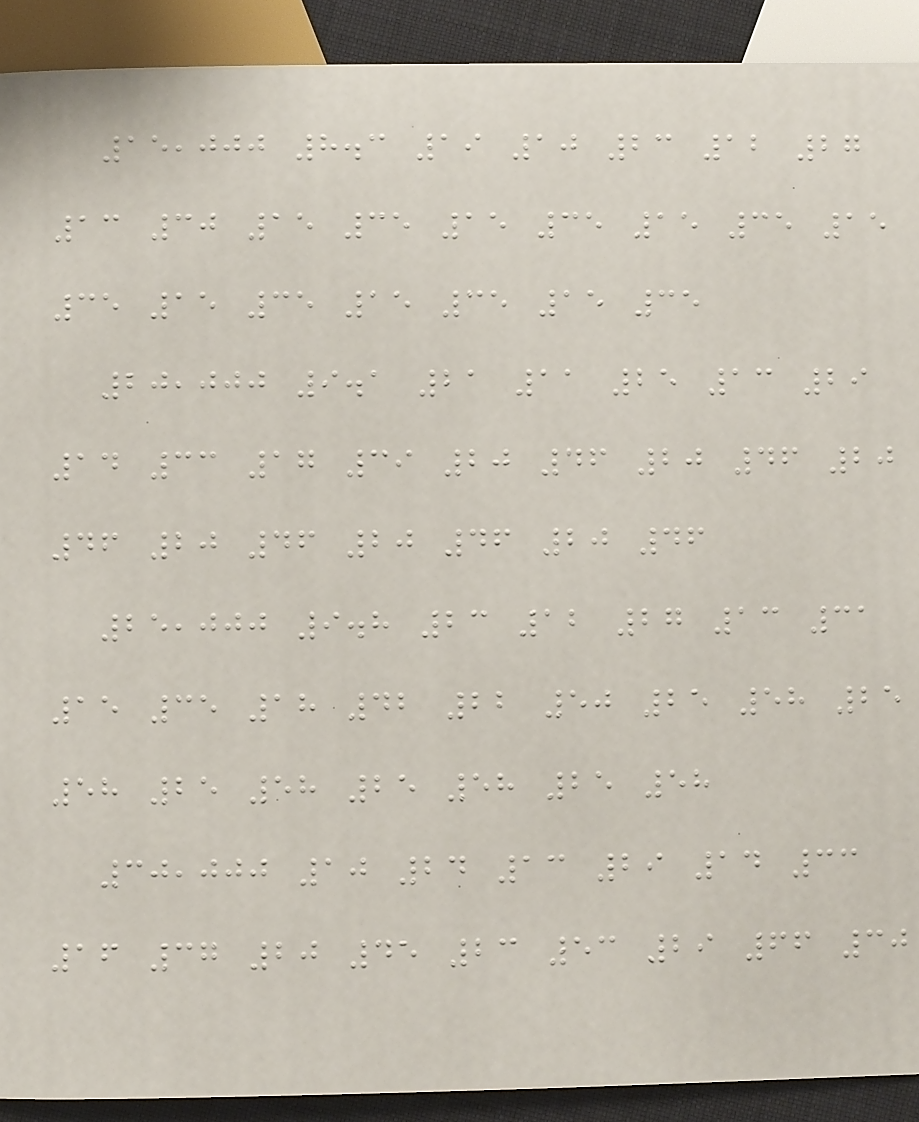15,000 8.3 19 10 23 12 27
13 30 15 35 15 35 15 35 15
35 15 35 15 35 15 35
20,000 9.1 21 11 25 13 29
14 33 17 39 20 46 20 46 20
46 20 46 20 46 20 46
25,000 9.8 23 12 27 13 31
15 35 18 42 22 50 25 58 25
58 25 58 25 58 25 58
30,000 10 24 13 29 14 33
16 37 20 45 23 53 29 66 30
